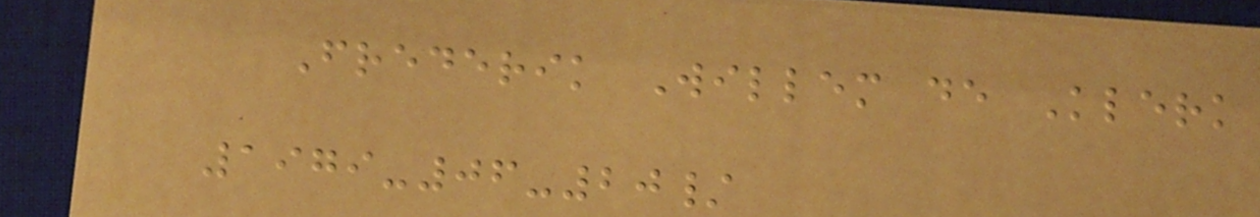Frederik Willem de Klerk
1979-06-20/
